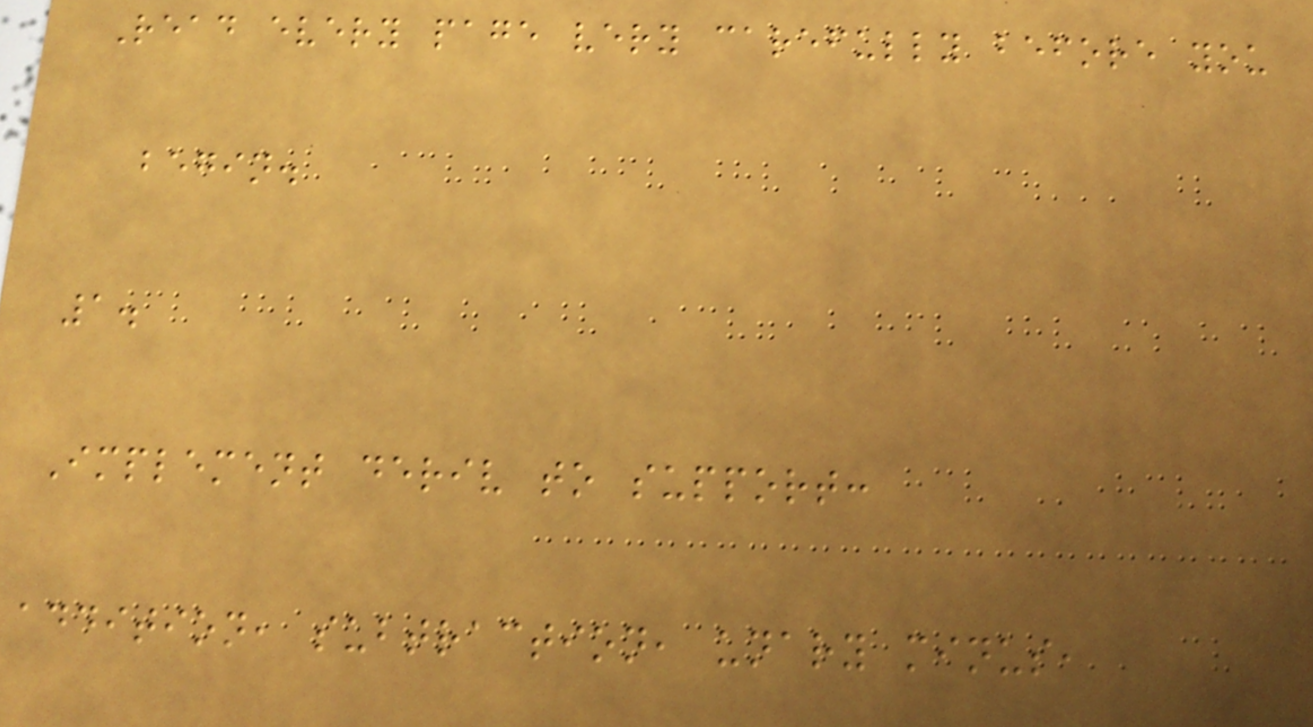Read every page very carefully before you
begin.
1.
Implement deriv to support:
addition, subtraction, unary minus,
